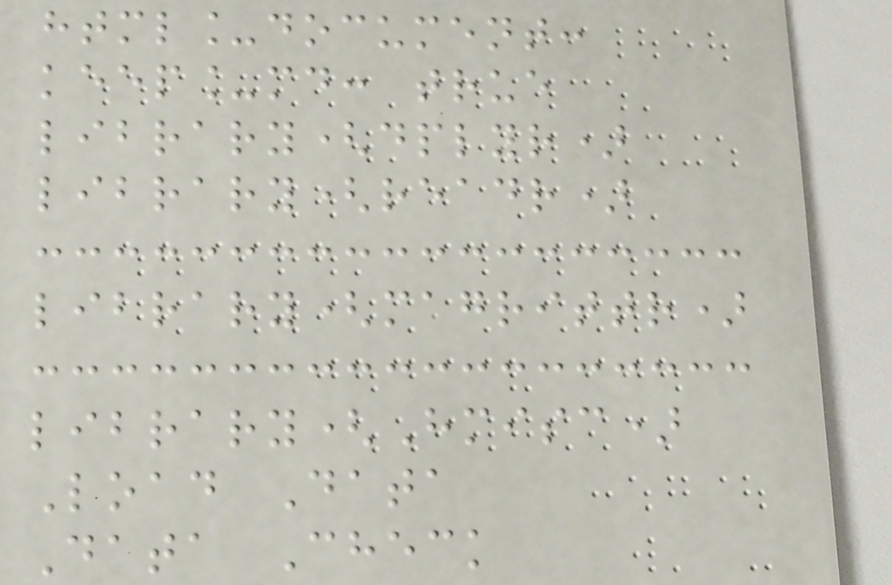html_document:
keep_md: true
library(dplyr)
library(readr)
library(magrittr)
library(Hmisc)
Load Data
Data Check
